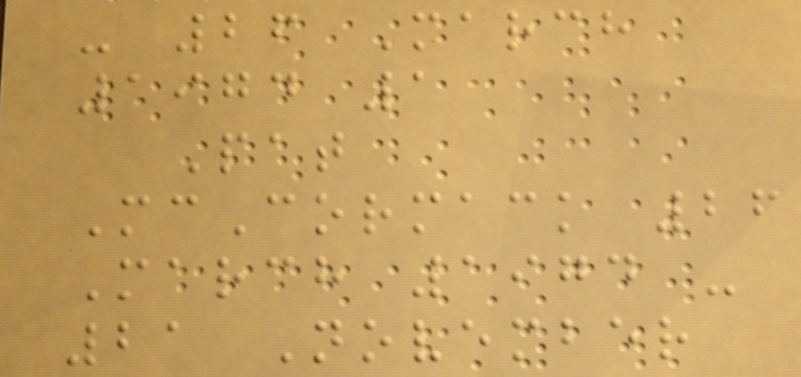- 26 March
1974 1
Pat
McCormack 26
March 1974 -
21 November
